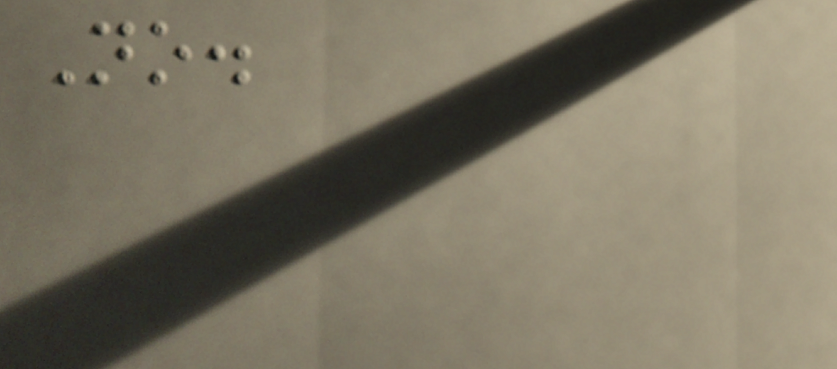No.
